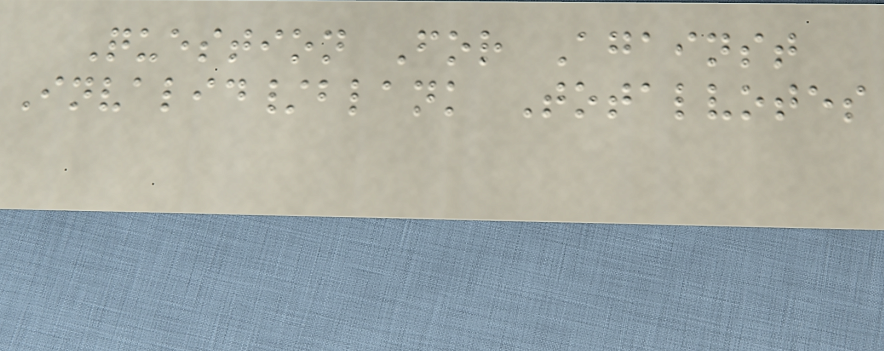Question For Against
Invalid/blank Totalvotes
